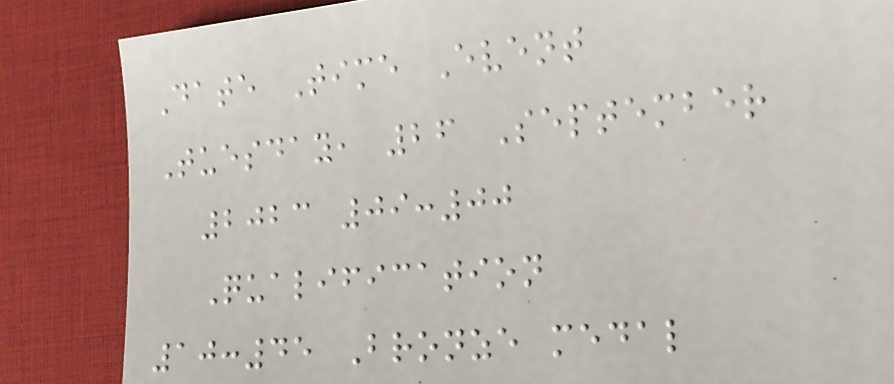Date Time Event
Tuesday, 26 September
2023 09:00
Qualification
10:45 Bronze medal
